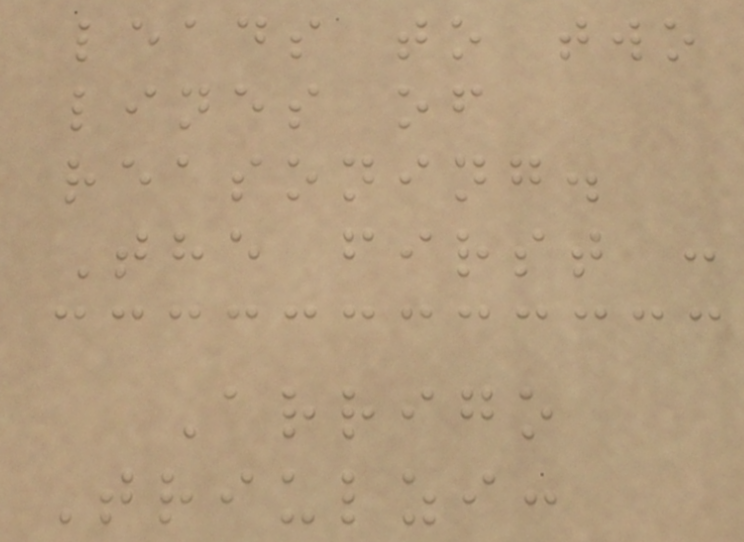leads to two
lines of
reasoning.
The first :
Arrigo
Triulzi:
